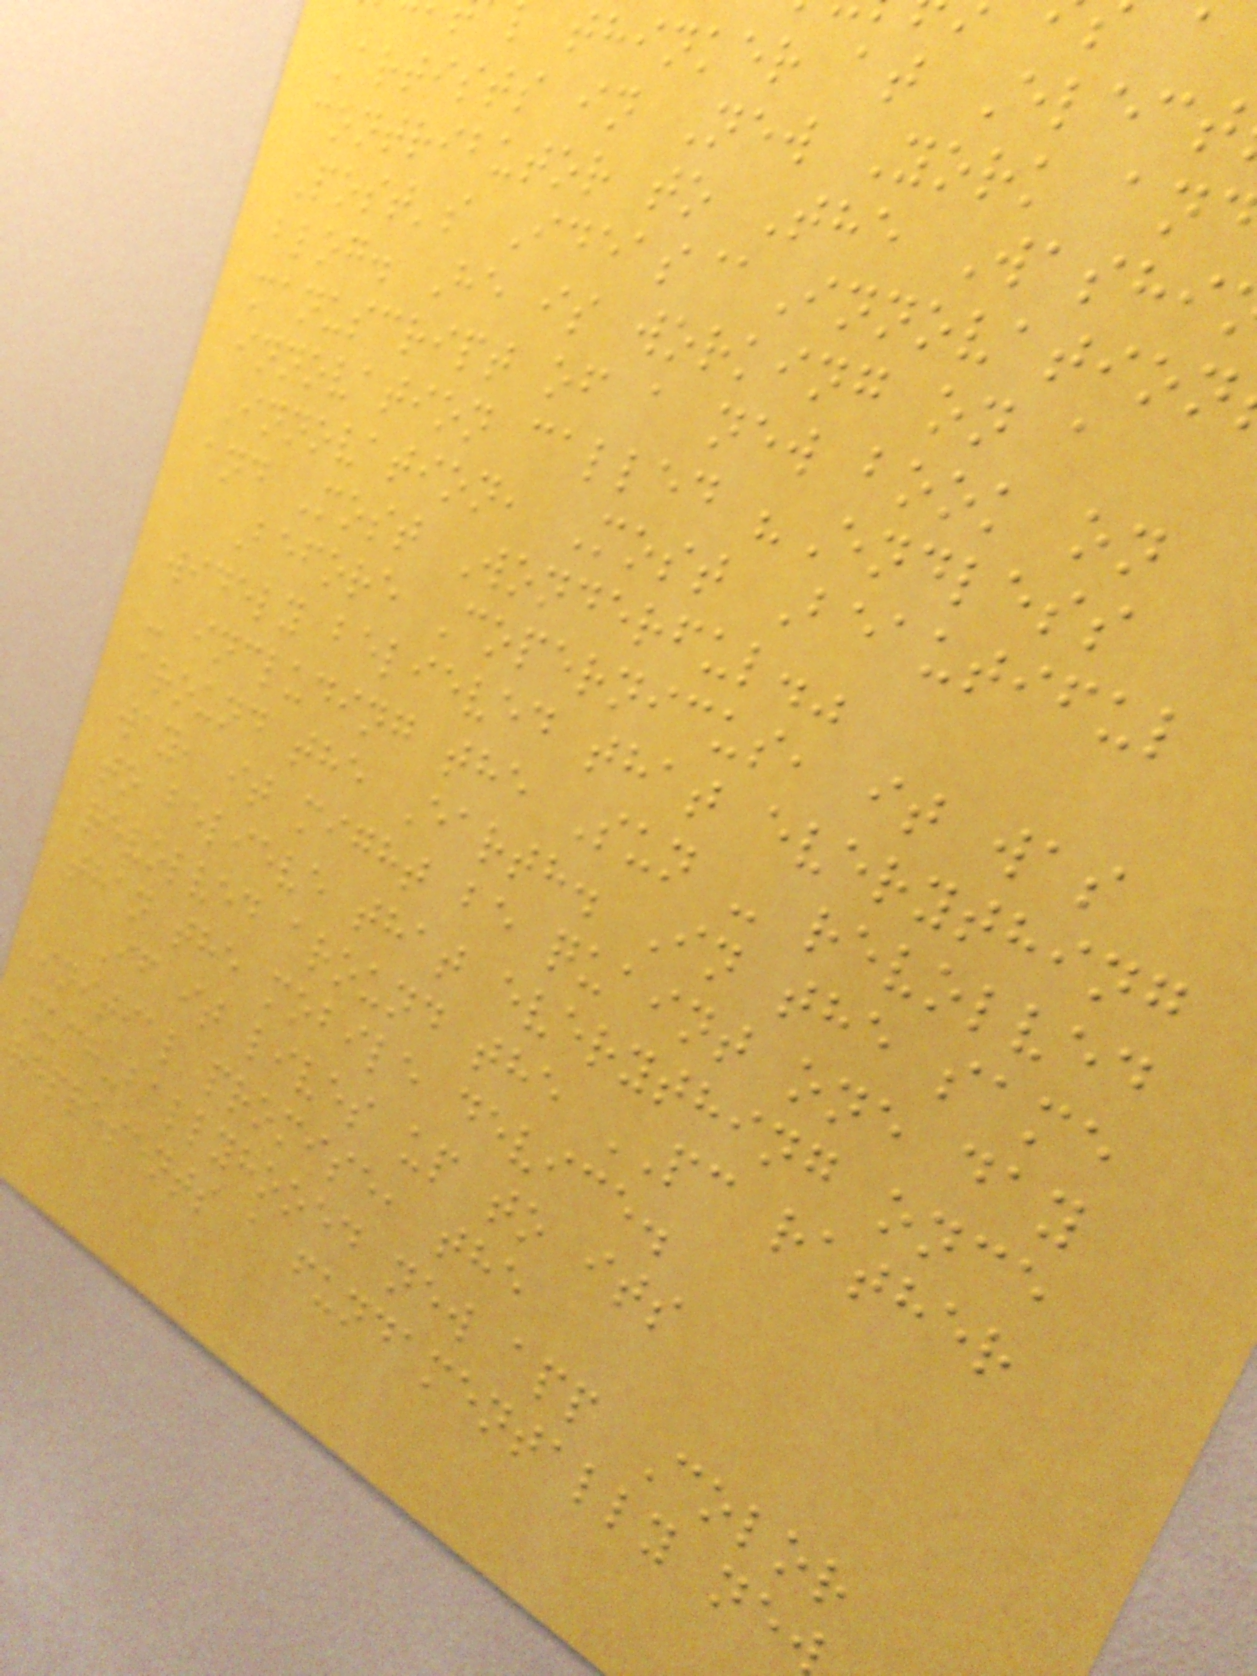thinker at Elect
Artists in New York an
contributor to The Washi
Post's Ideas@Innovation
blog. He is working on a
manuscript of a new book on
innovation called "Endless
Innovation, Most Beautiful
and Most Wonderful."
Before Copernicus, it was
widely believed that everything
- including the Sun - revolved
around the Earth. In the same
way, it might be quaint one day
to believe that everything once
revolved around the PC rather
than the mobile device.
If it lives up to its
initial promise, the
much-ballyhooed new app Color
represents a fundamentally ne
